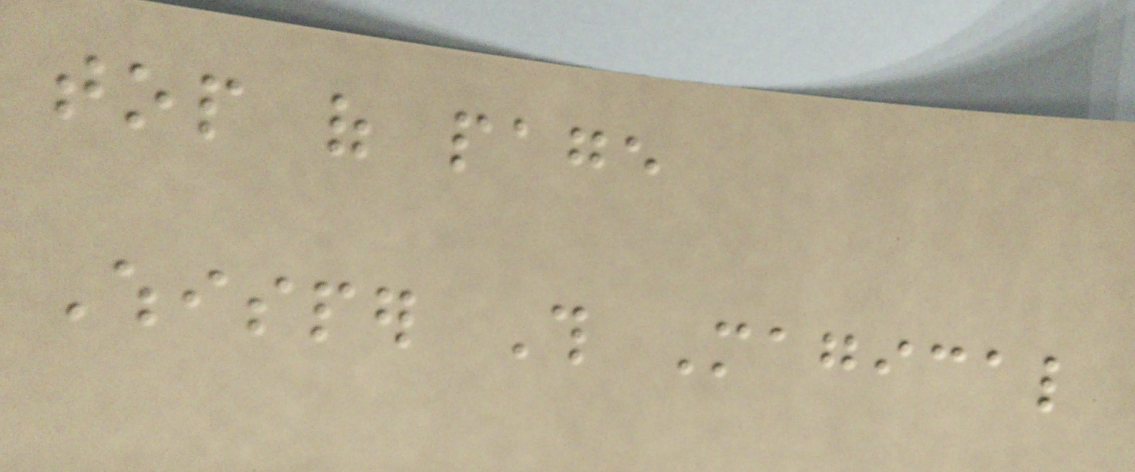top of page
Whisper This Magical
